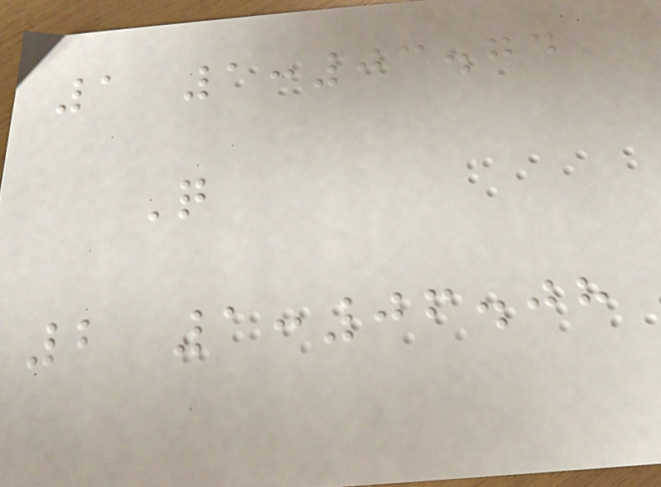1 1:03.74
Q
2 1:06.08
